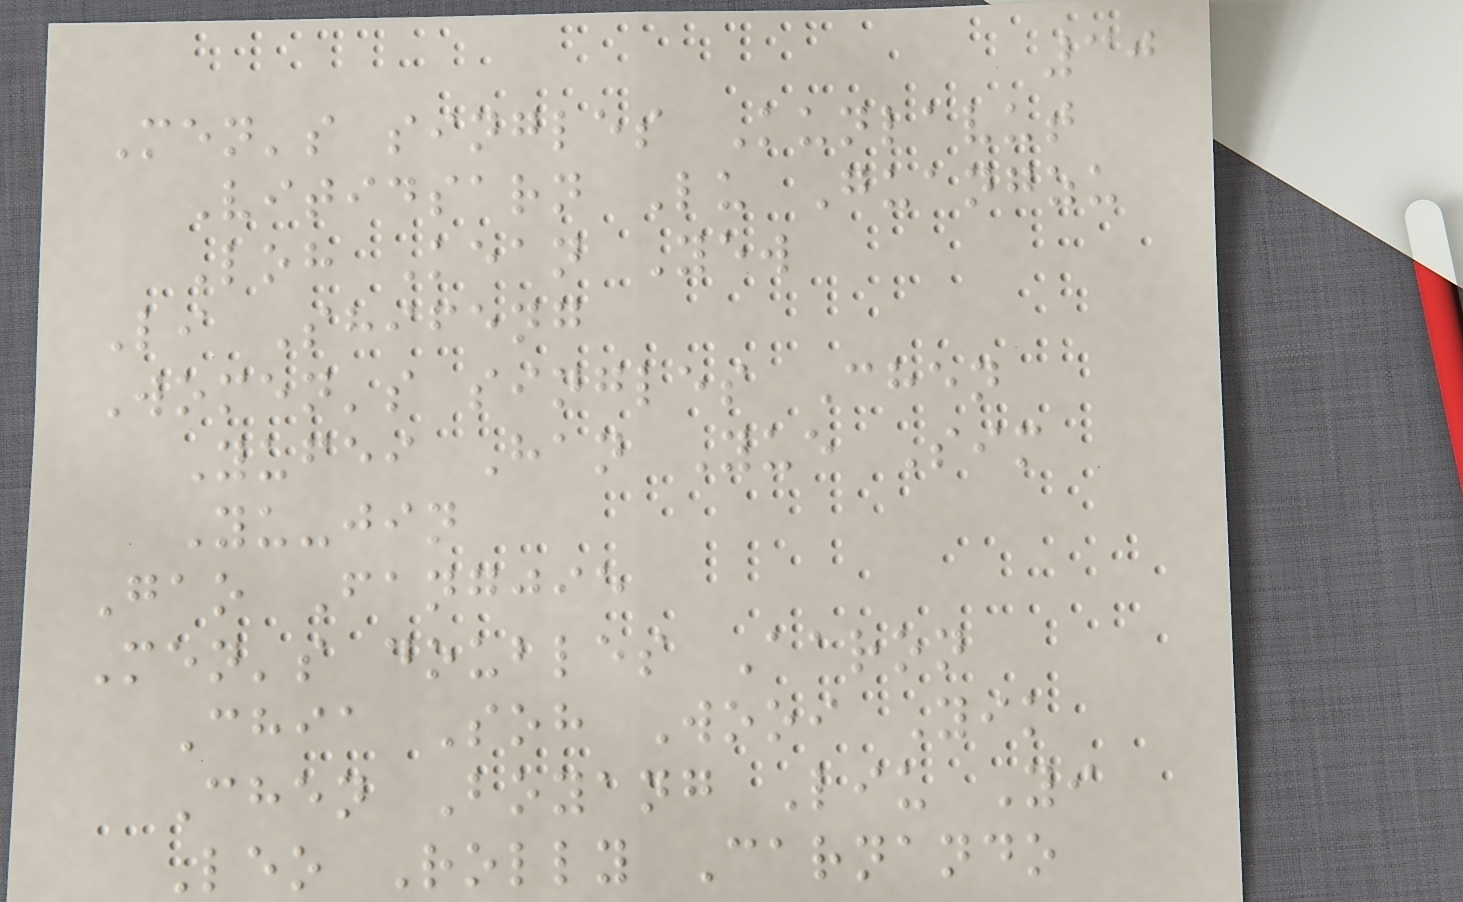30
Men's singles Kunlavut
Vitidsarn Lu Guangzu
Loh Kean Yew
Li Shifeng
Women's singles Chen
Yufei Han Yue Sim
Yu-jin
Gao Fangjie
Men's doubles Aaron
Chia Soh Wooi Yik
Chen Boyang Liu Yi
Leo Rolly Carnando
